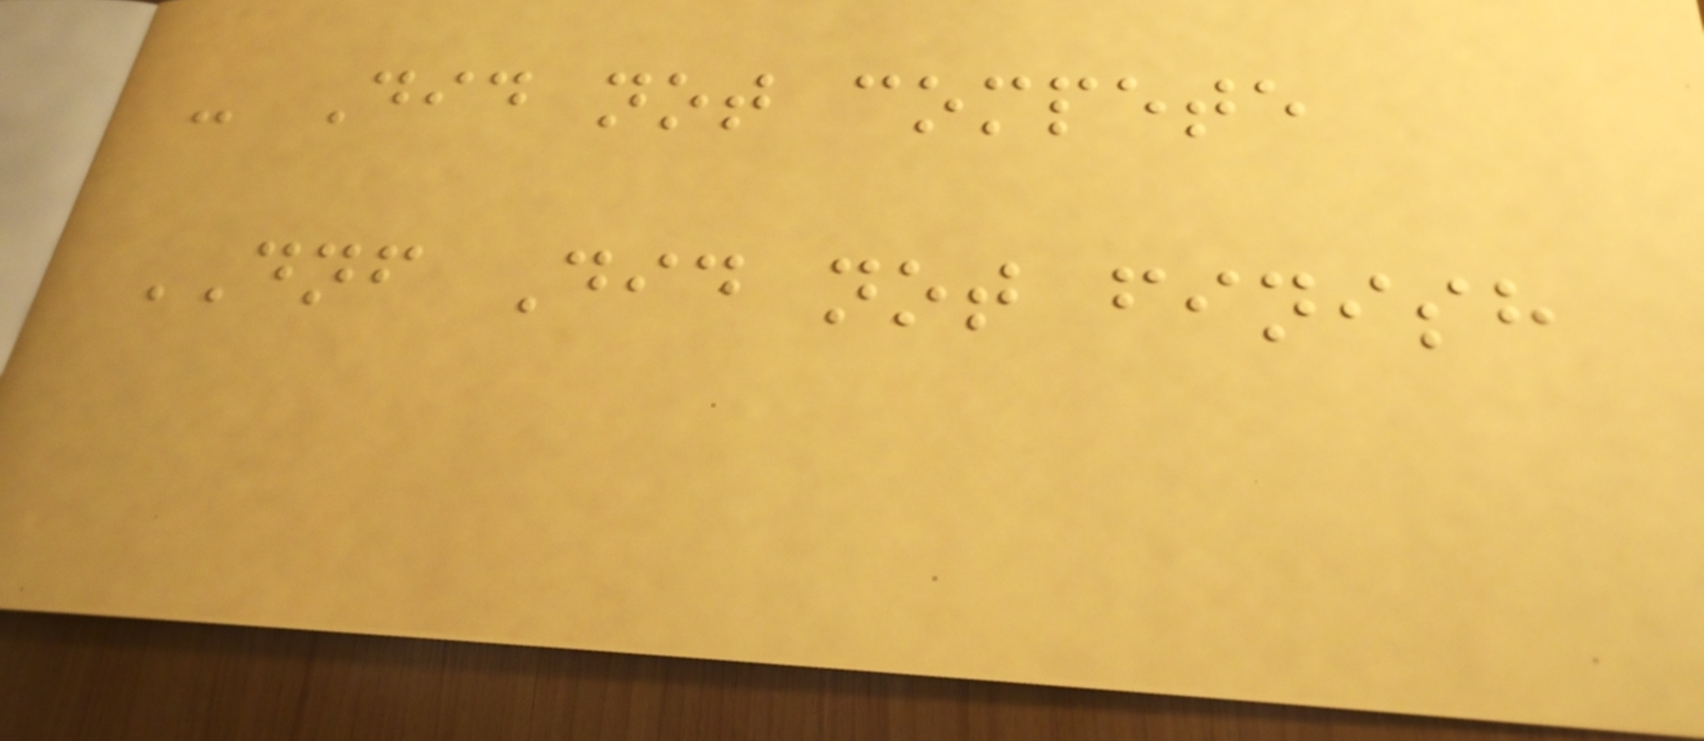- Did not compete
DNF Did not finish
